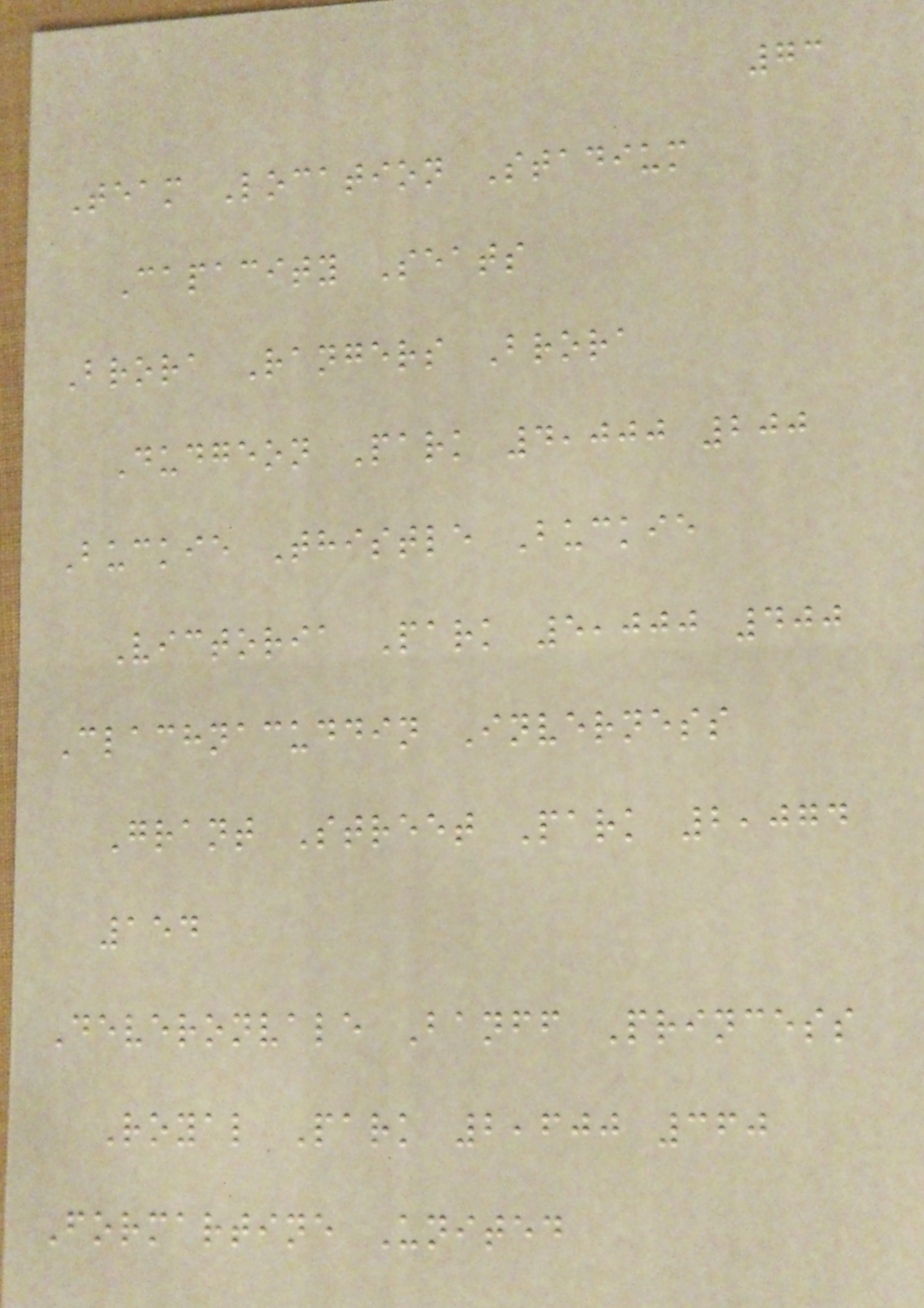73
Team Location Stadium
Capacity Seats
Brora Rangers Brora
Dudgeon Park 4,000 200
Buckie Thistle Buckie
Victoria Park 5,000 400
Clachnacuddin Inverness
Grant Street Park 2,074
154
Deveronvale Banff Princess
Royal Park 2,600 360
Formartine United
